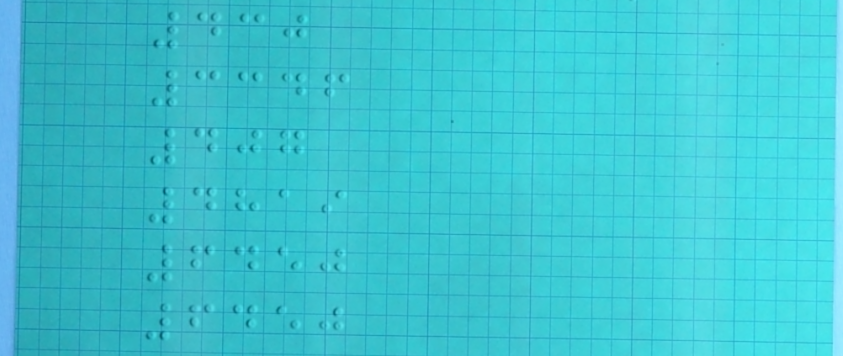430
3346
407
4819
6450
6450
